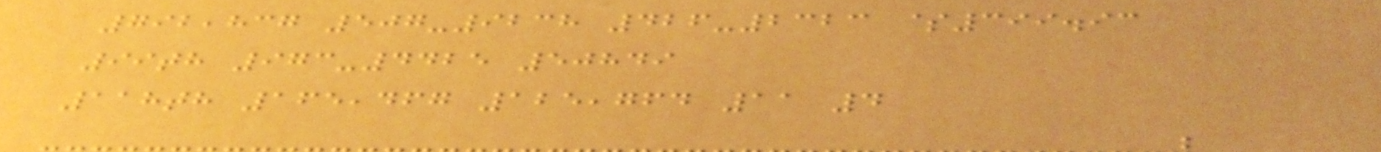792,837 507-9238 426-2323 $399.93
99th 973-4425 50849
118th 165,467 125,764 11 4
